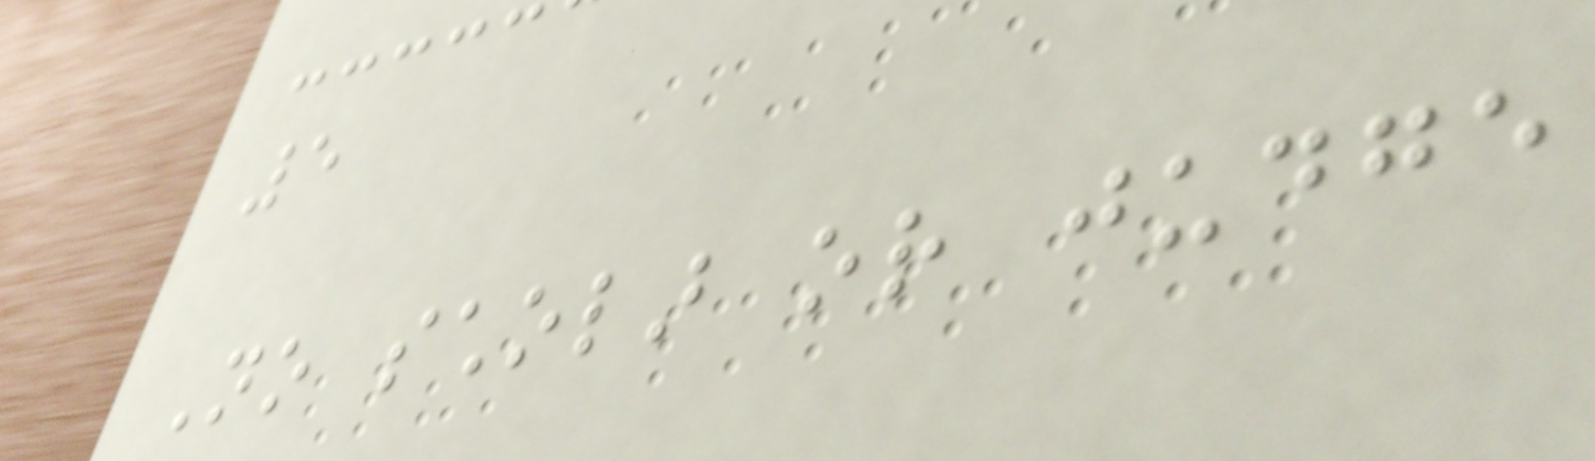5
No scholar or judge
